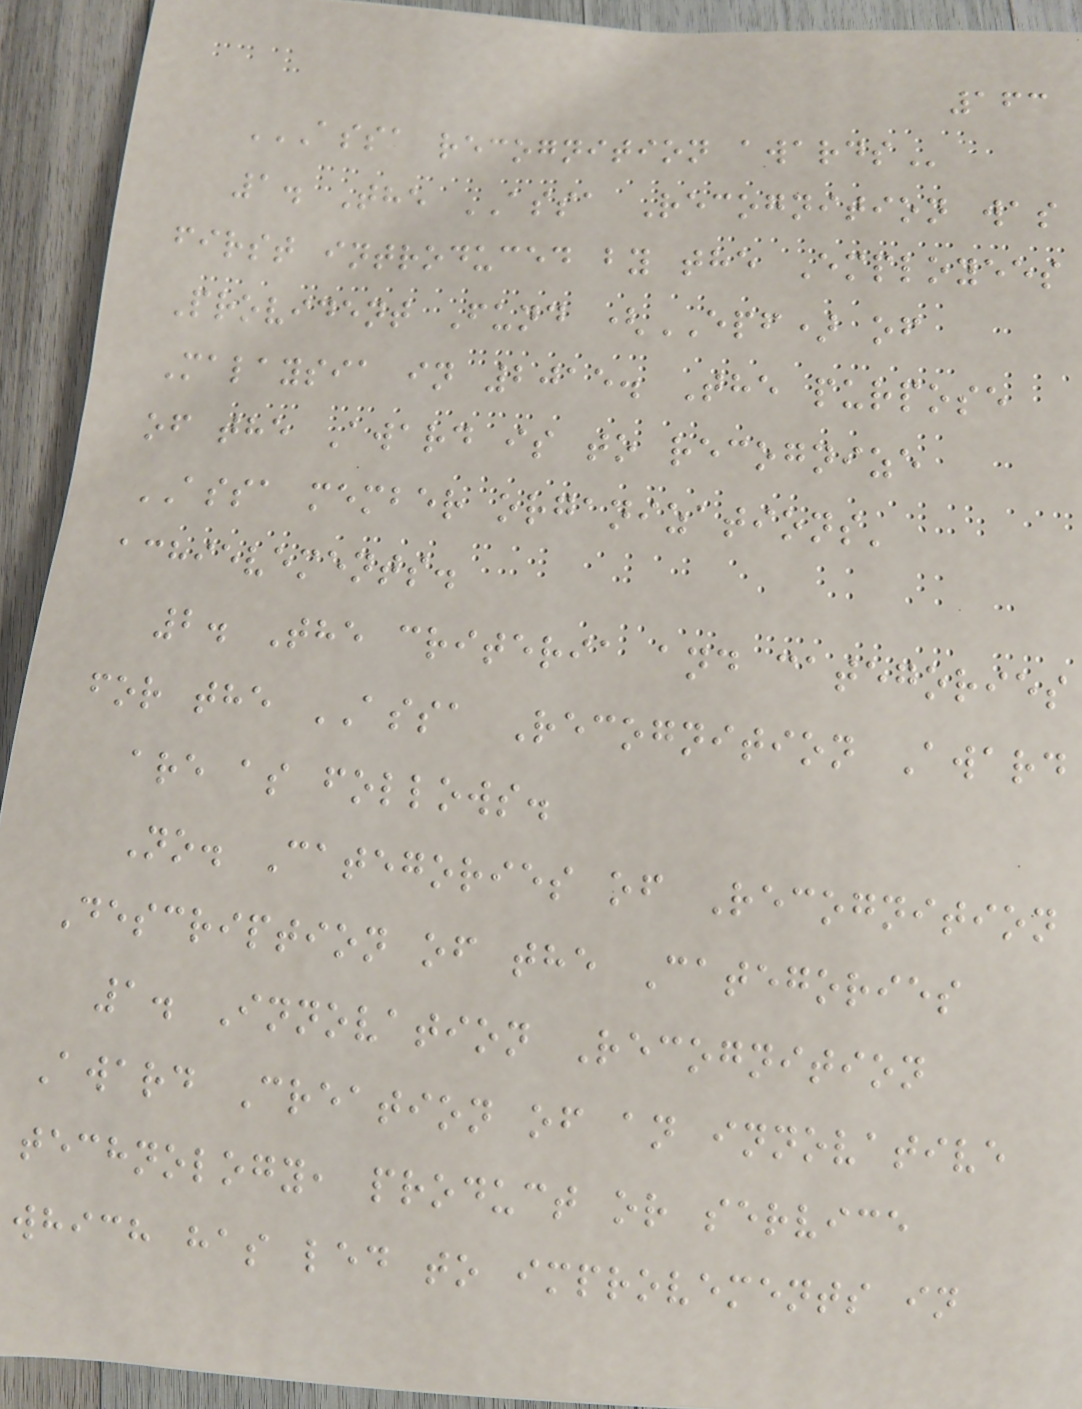163
ASSA RECOGNITION AWARDS
1. The ASSA Recognition was
first introduced by the Employees
Provident Fund (EPF) of
Malaysia in 2015. The purpose
of the Award is to recognize
ASSA member organizations'
achievements.
2. The criteria and categories
for the ASSA Recognition Award
are as follows.
No. Categories of Recognition
Description of the Categories
1. Innovation Recognition
Award Creation of an innovative
technology, product or service
which has led to improvements in
